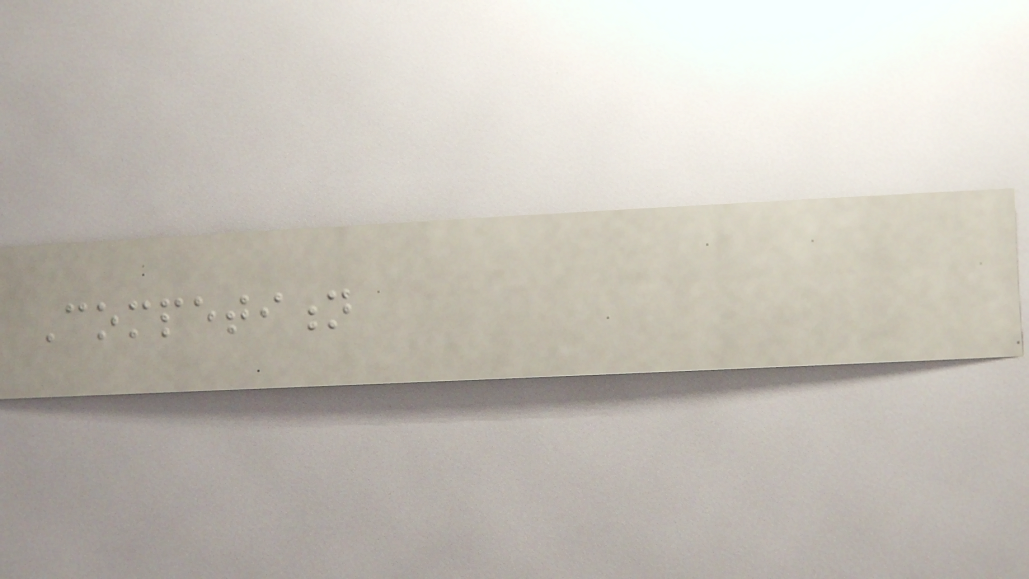Competition
